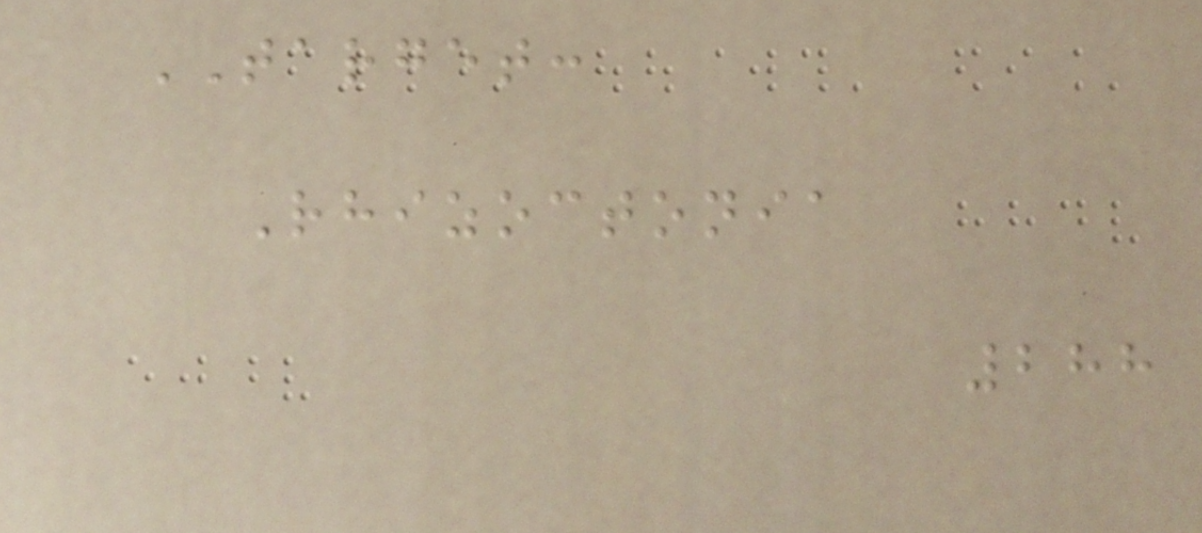TARGET:
Rhizoctonia
288
